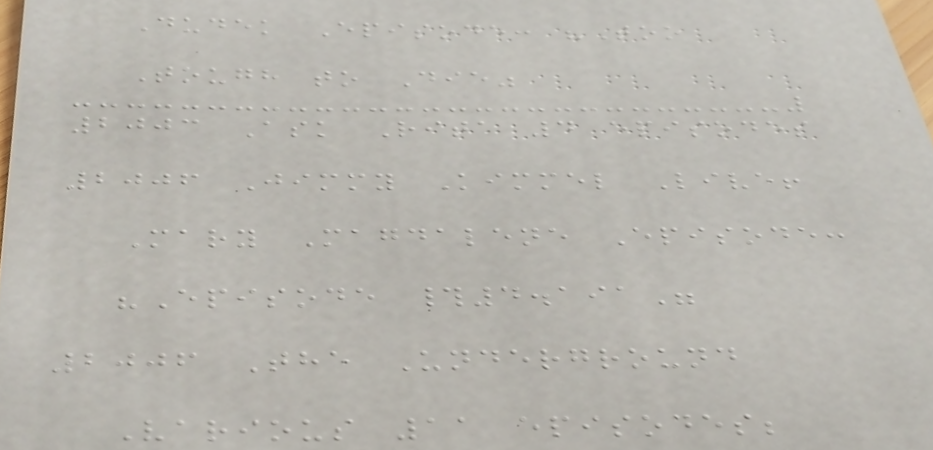Dudek Episode: "Too
Tough to Die"
2003 Ask Rita 4 episodes
2006 Jimmy Kimmel Live!
Mary Magdalene Episode:
"Episode #4.191"
2006 The Underground
Various 11 episodes;
